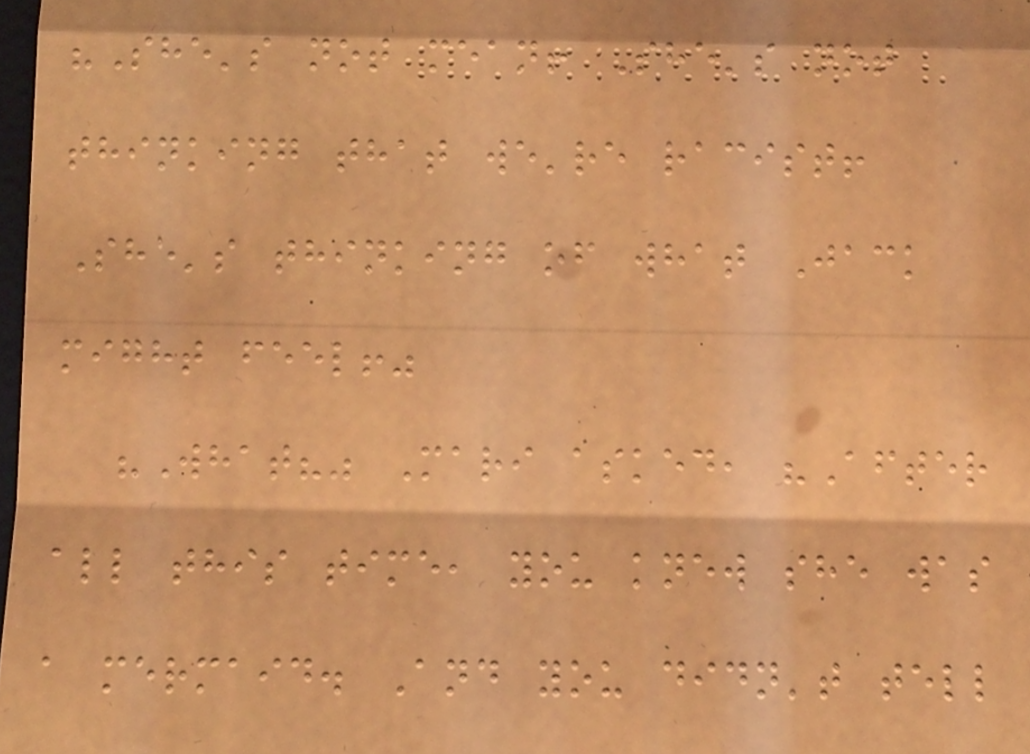"She's not mean! She's not
thinking that we're racist!
She's thinking of what Jack
might feel!"
"What?" Mari asked, "After
all this time, you knew she was
a mermaid. And you didn't tell
